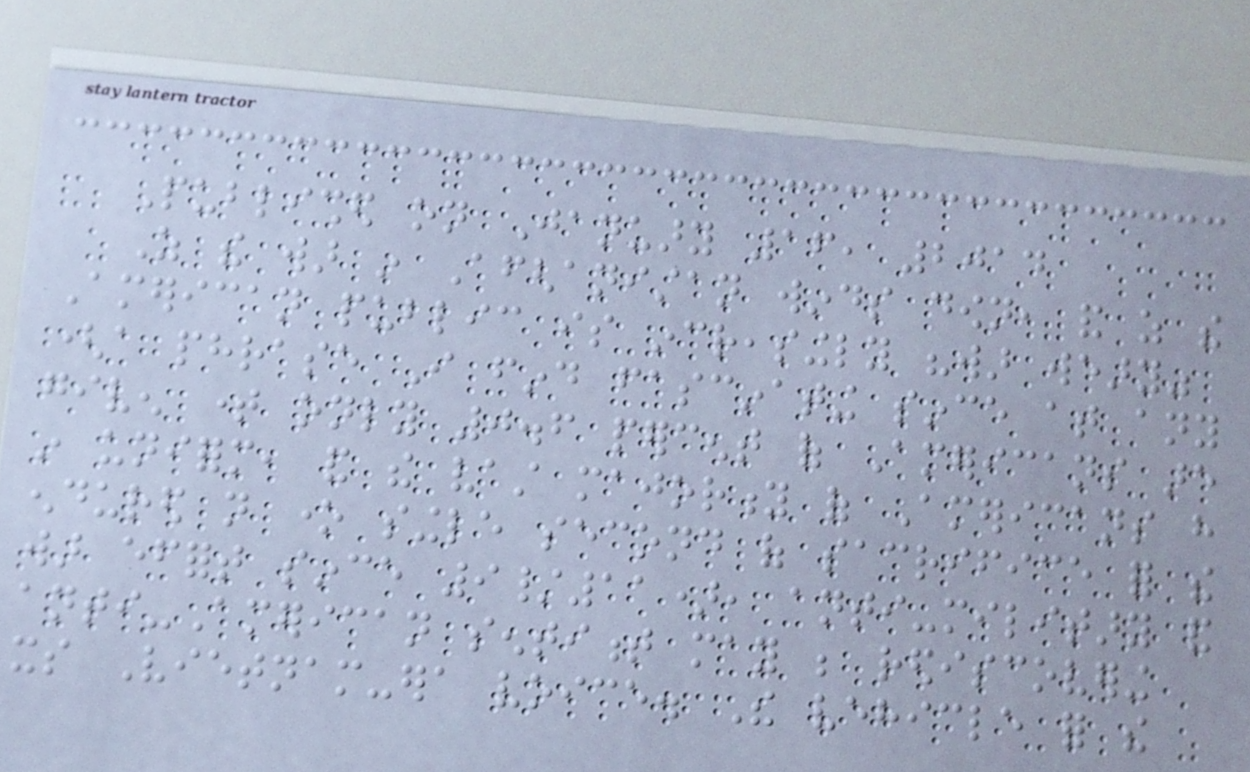Published on January 16, 2014
As the war in Afghanistan winds down, and as the
American public is increasingly "war weary"
(a phrase I find fascinating since at any
given time only 0.6 percent of Americans are
in uniform, and the vast majority of Americans have
endured not one single second of sacrifice for the
war effort since 9/11), anti-military and
anti-American sentiment may be rediscovering
its Vietnam-era voice. The vehicle for the
